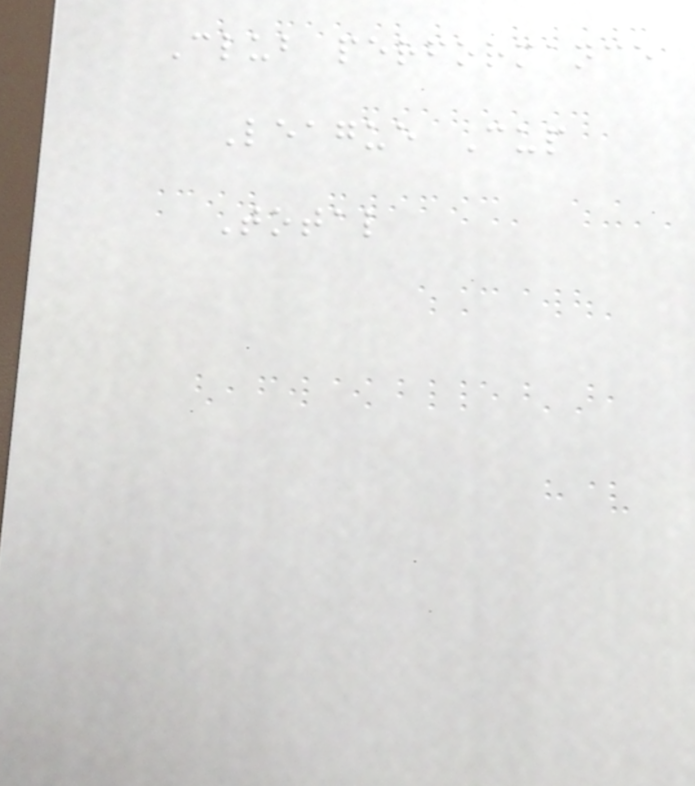Club performance
League Cup
Total
